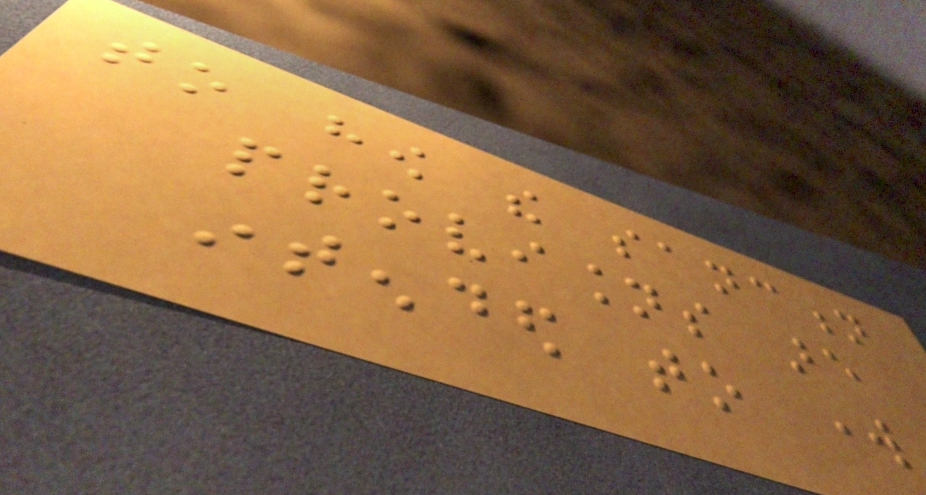to how the sanction
provisions are
intended to work
